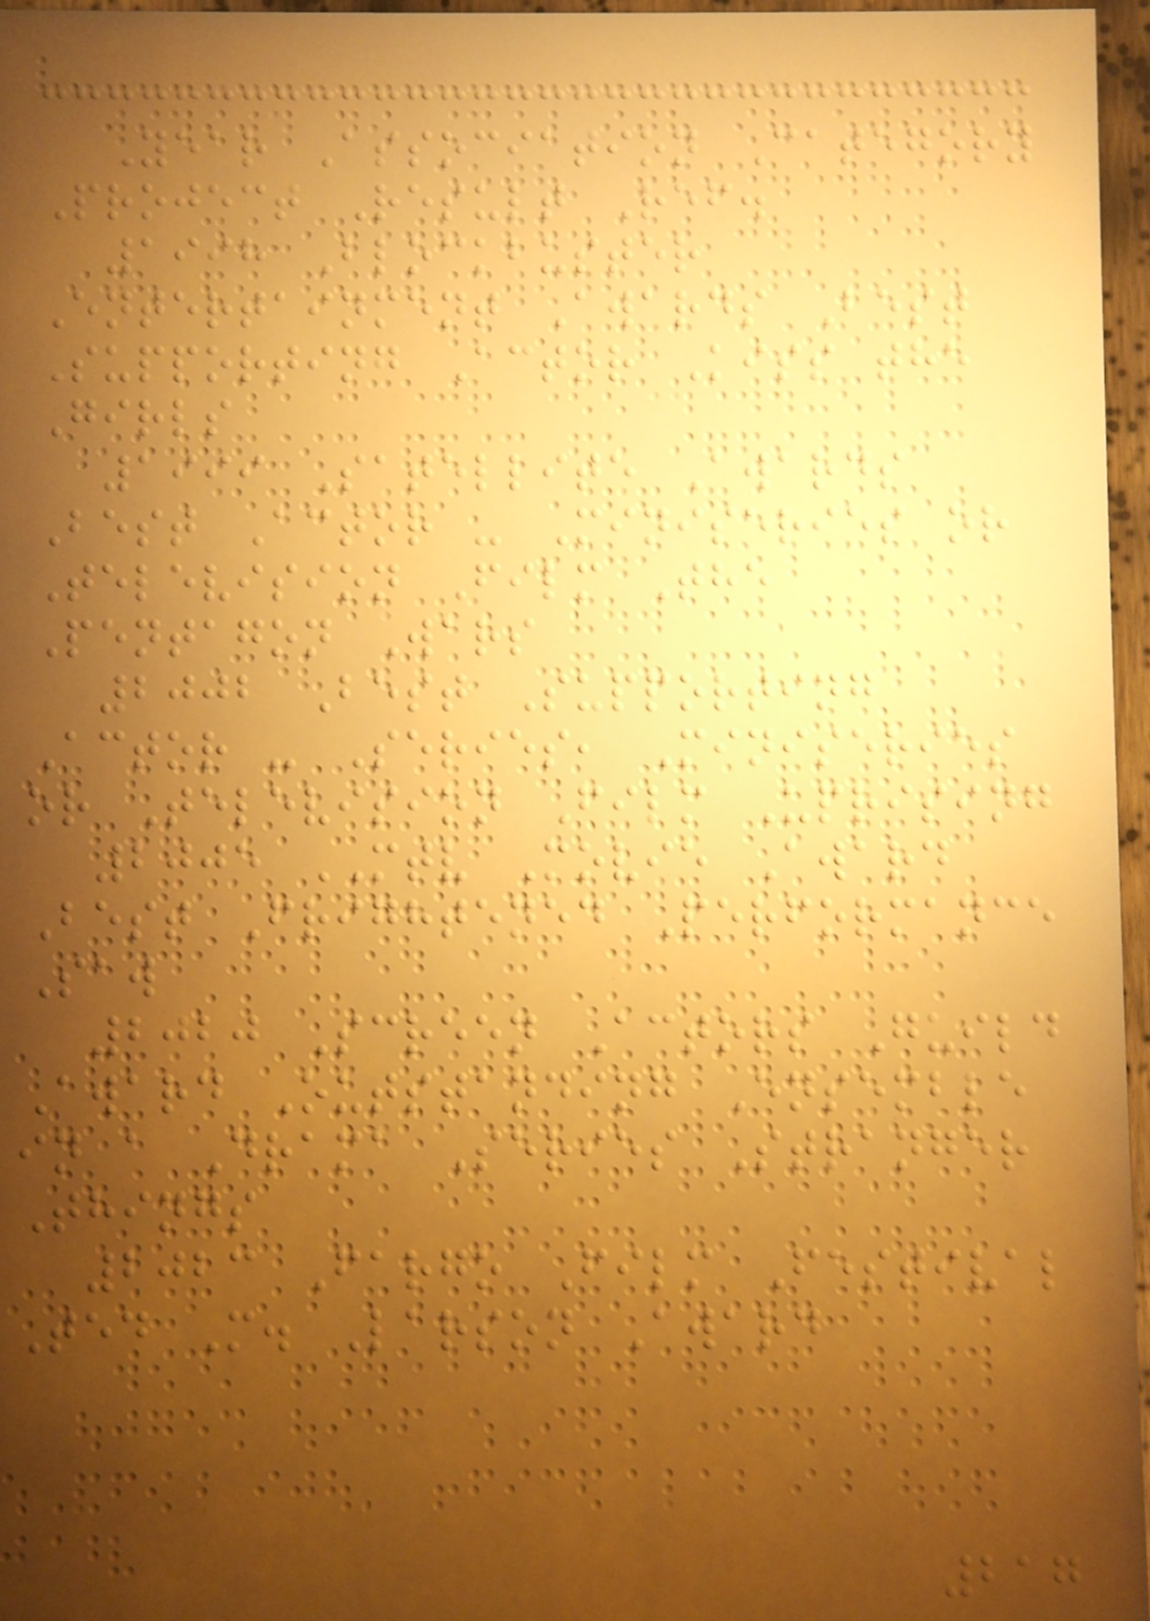Year Association Category
Project Result Ref.
1998 Blockbuster
Entertainment Awards Best
Supporting Actor Kiss the
Girls
1999 Satellite Awards
Best Actor - Miniseries or
Television Film The
Pentagon Wars
2002 Best Supporting
Actor - Series, Miniseries
or Television Film Uprising
2005 MTV Movie Award
Best Frightened Performance
Saw
2020 Screen Actors Guild
Award Outstanding Ensemble
in a Drama Series Stranger
Things
2023 Fargo Film Festival
Ted M. Larson Award
217
